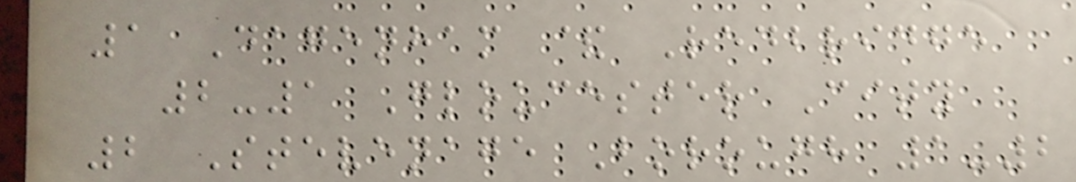1 Dagenham & Redbridge
2-1 Gloucester City
2 Stevenage Borough 1-2
